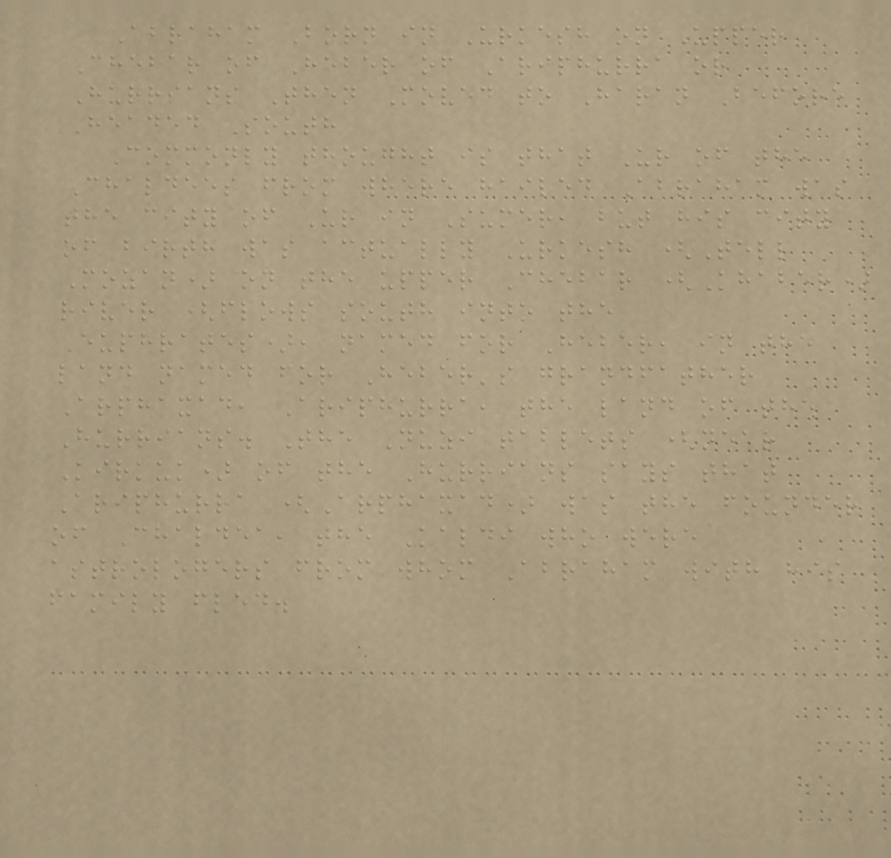Abraham Born in Urkesh on Upper
Chebar of Heber of Ariphurra or
Hurrians Then Moved to Haran Before
Headed South
Commonly thought is that Ur of the
Chaldees from where hailed Abraham was
the city of Ur in Sumer, but his city
of birth was actually Urkesh (Tell
Mozan) on the upper Chebar (Khaber)
river (flows south into the
Euphrates), named for Heber, in the
land named for Heber's grandfather
Arphaxad, Ariphurra, the land of the
Hurrians. The Nuzi tablets (near
Kirkuk) of the Hurrians says that
Ariphurra (Arphaxad) was the founder
of Chaldea, the Kaldi who were
astrologers from whom Abraham with his
family fled.
